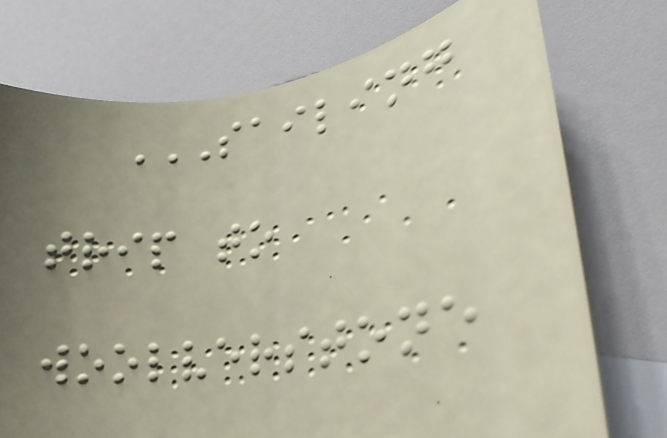SAILING
TRIP TO
WOOLVERSTONE
